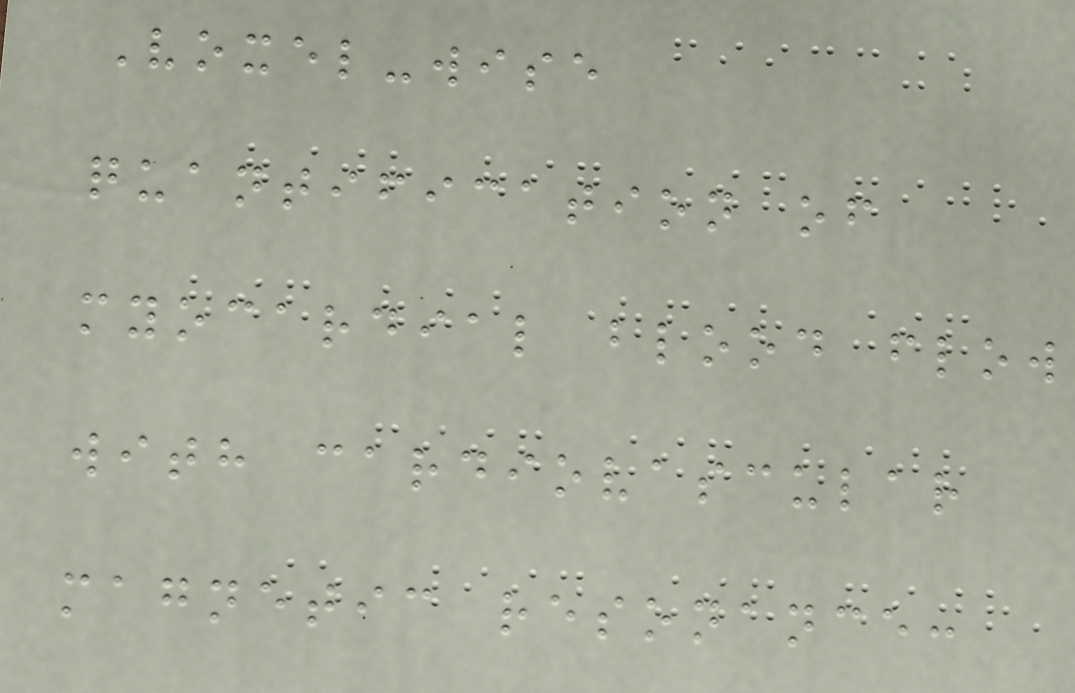Voxel-wise
quantification of
myocardial blood flow
with cardiovascular
magnetic resonance:
